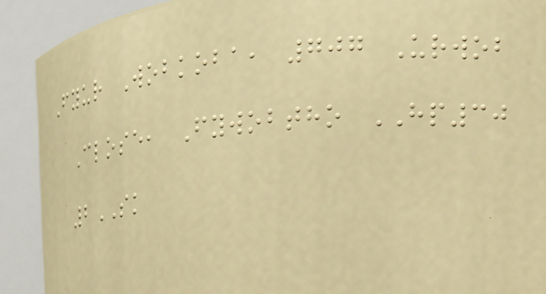Fyur Wobkoba, 707 Urwob
Close, Fywobtho HP30
2SK
